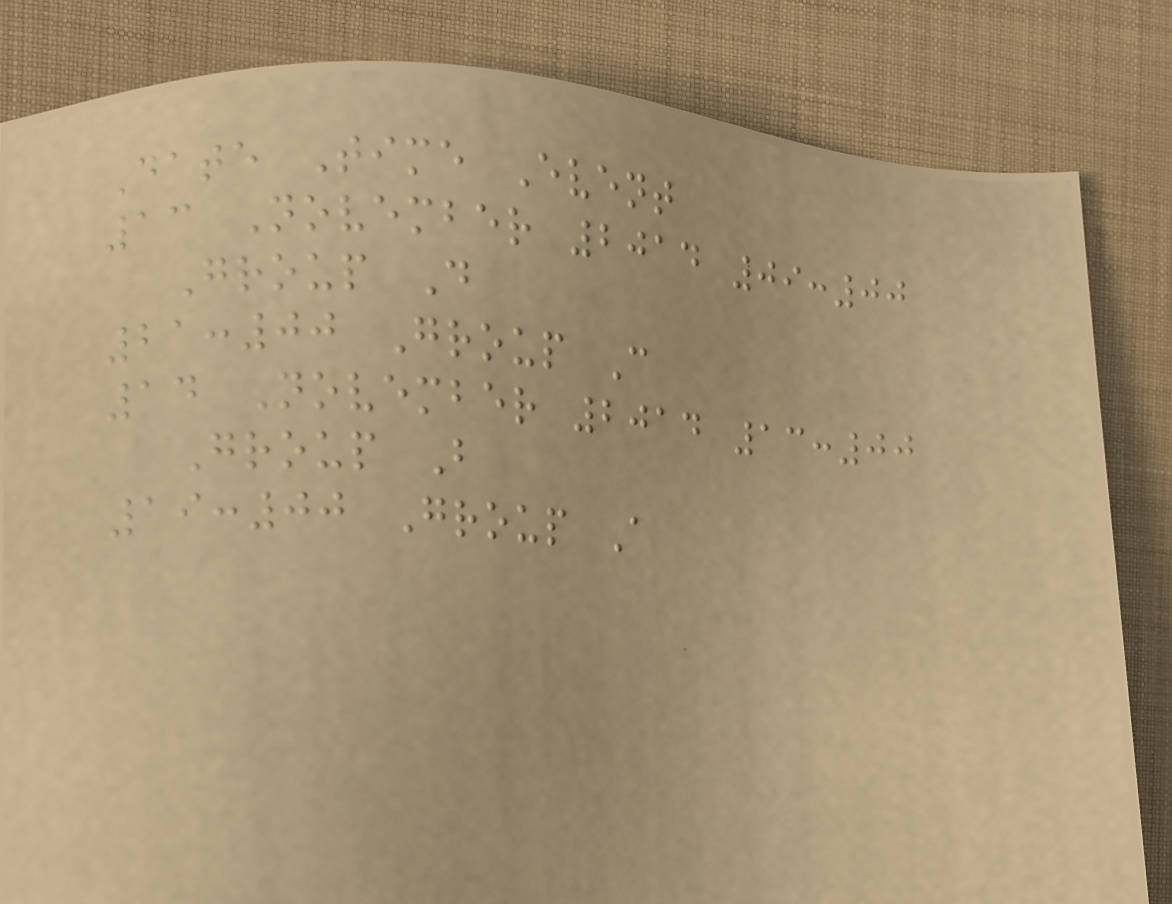Date Time Event
13 November 2014 09:00
Group D
21:00 Group C
14 November 2014 13:00
Group B
19:00 Group A
